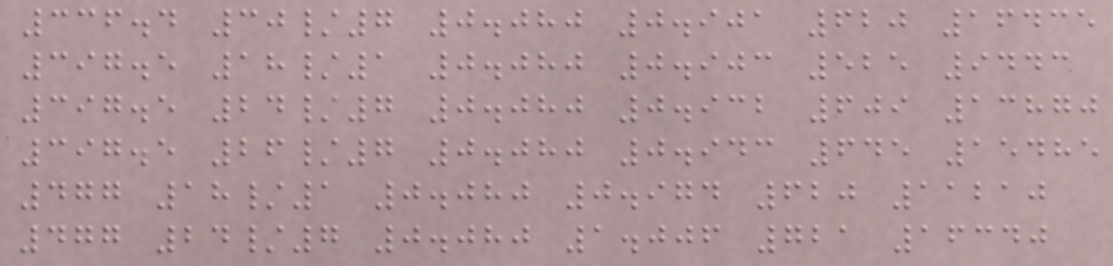336.4 30/7 0.080 0.901 620 16435
397.5 18/1 0.080 0.903 525 9443
397.5 24/7 0.080 0.932 609 13870
397.5 26/7 0.080 0.943 645 15485
477 18/1 0.080 0.974 620 11210
477 24/7 0.080 1.006 721 16340
